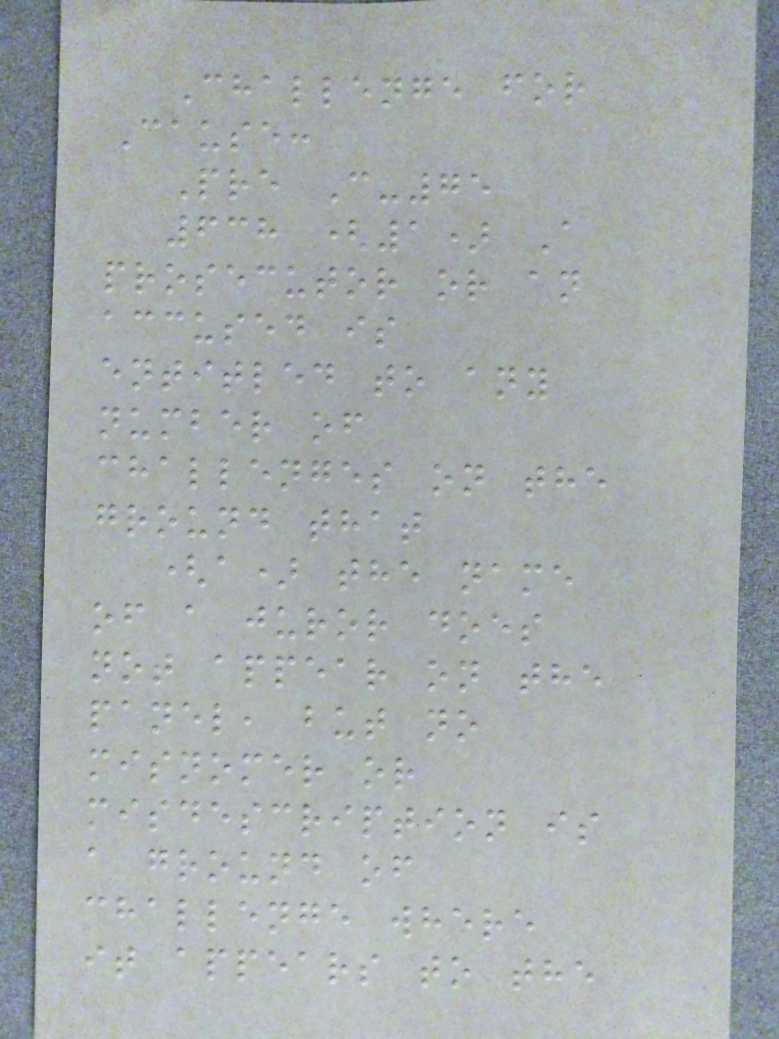Challenge for
Cause:
Pre C-75
638 (1) A
prosecutor or an
accused is
entitled to any
number of
challenges on the
ground that
(a) the name
of a juror does
not appear on the
panel, but no
misnomer or
misdescription is
a ground of
challenge where
it appears to the
